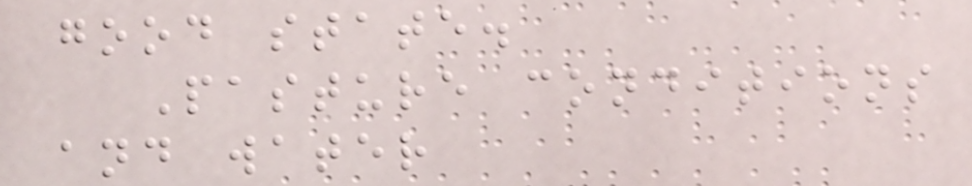good state.
Pasture conditions
and water
